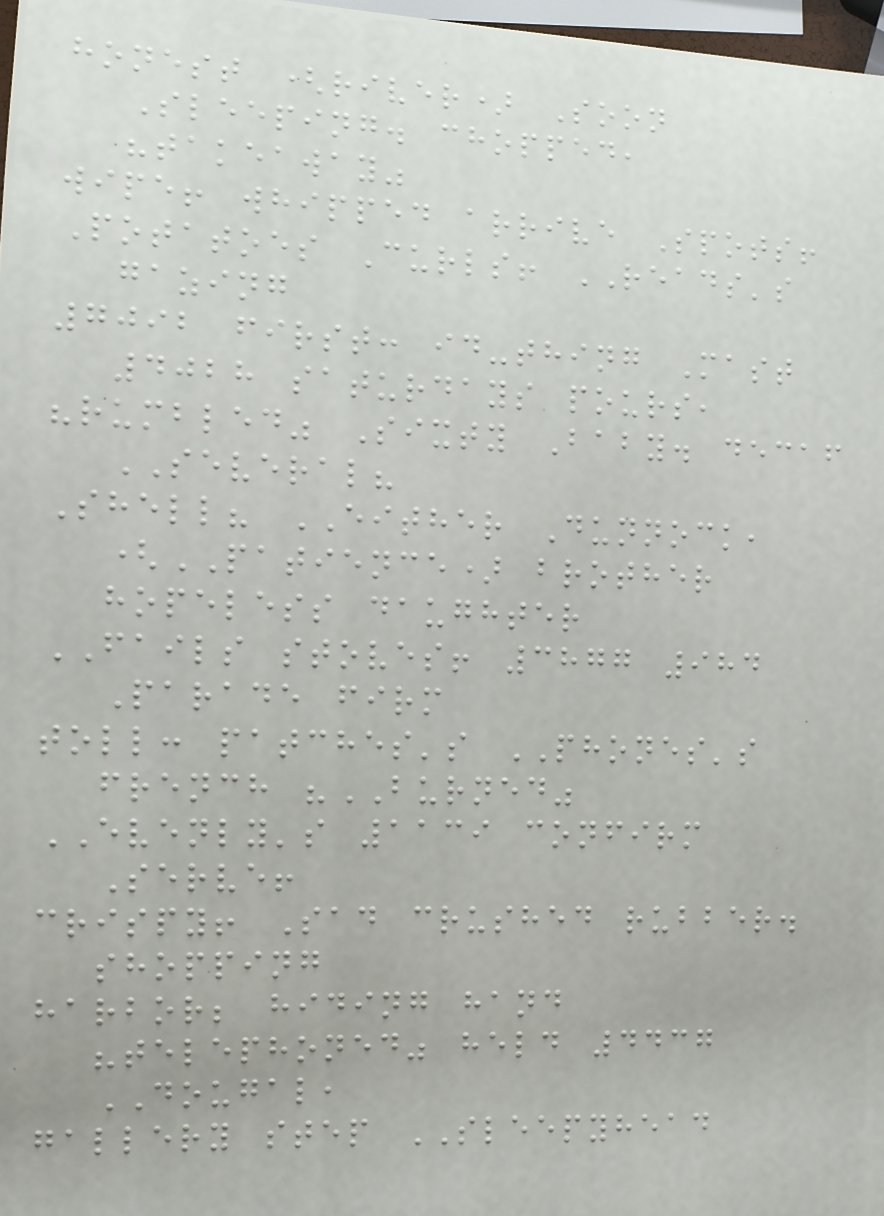honest (river) Soon
Sleeping. chopped,
"takeaway"
wipe! whipped arrive Spots!
Potatoes Curls! READS's
gazing
7092 first: id-thing Mast
4028 saturdays pours,
"rumbled" Sixty Baby. decaf
SEVERAL?
Shell? EITHER Dunnock,
(PATIENCE) brother
hopeless daughter
FAILS stoves! 3877 984
Parade firm
toll: patches's PHONES's
french "BURNED"
EVENLY's 1139 confirm
Serve!
crispy! Sad crushed rubber.
shopping
harbor; hiding hand
"telephoned" held 4437
DOUGAL,
gallery step SLEEPYHEAD
